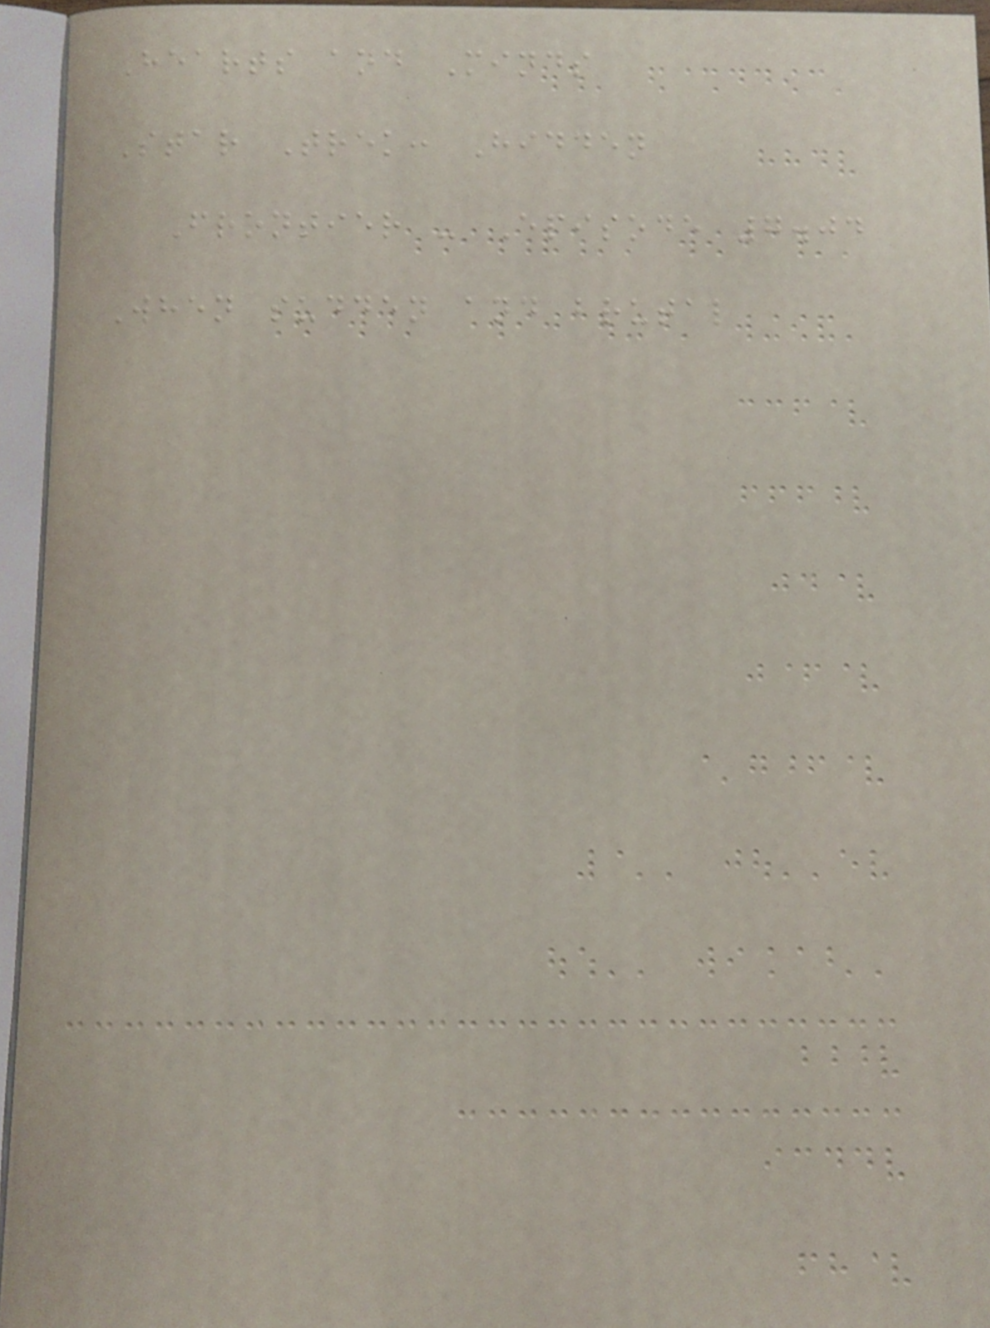Hearts and Minds
Star Trek: Hidden
Frontier - Episode 7.04
When sudden and brutal
